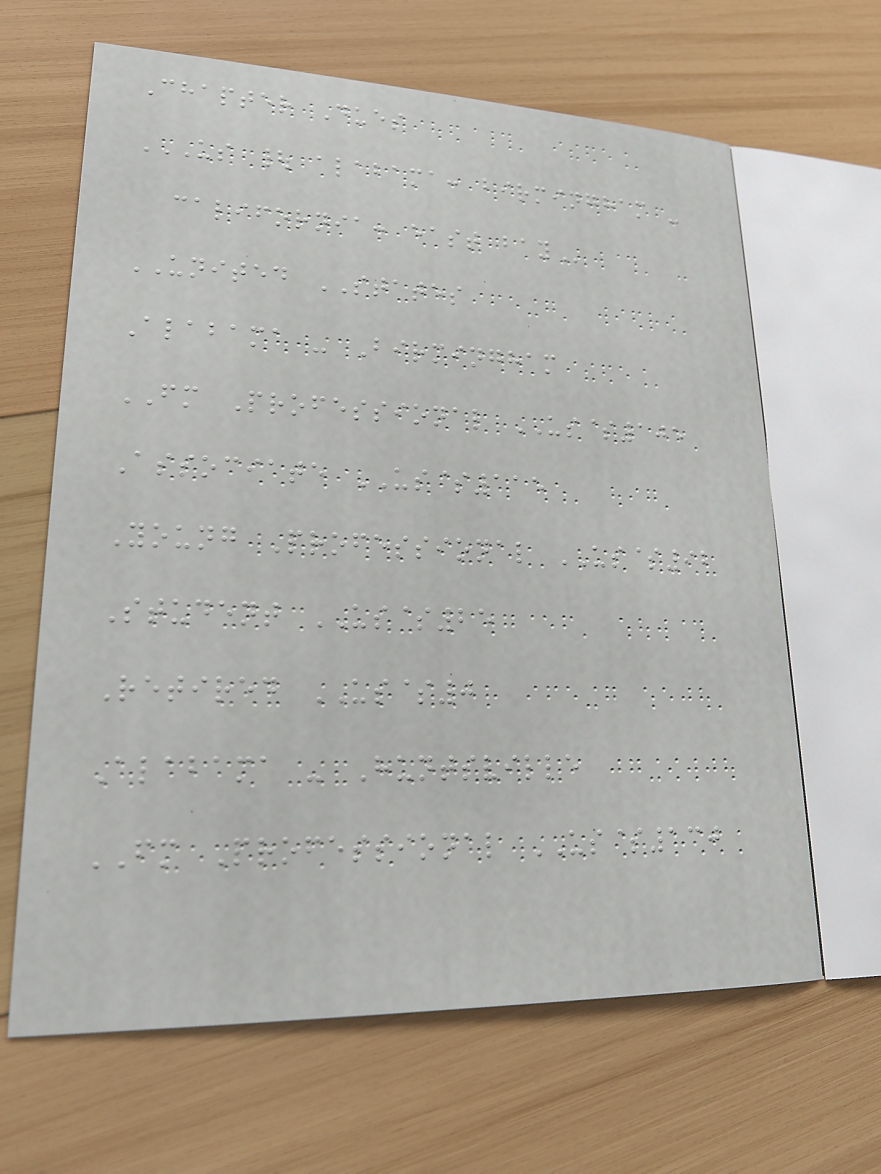Chapter Dues
US | ALABAMA: BIRMINGHAM -
CALIFORNIA: EAST BAY
UNITED STATES
Alabama - Birmingham
FM Professional US$105
Associate US$115
Young Professional US$92
Student US$25
Retired US$0
Alabama - Huntsville
FM Professional US$130
